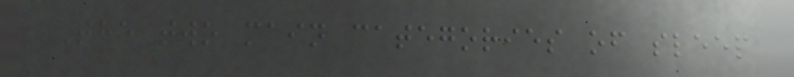The two main categories of sleep
